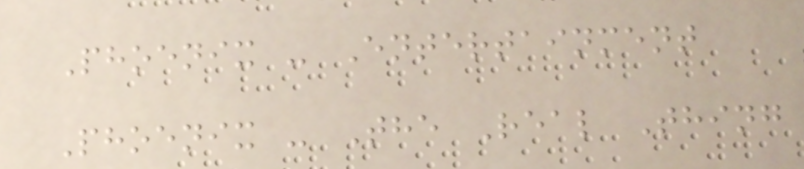Phoenix - Entertainment
Phoenix - The Real Thing
